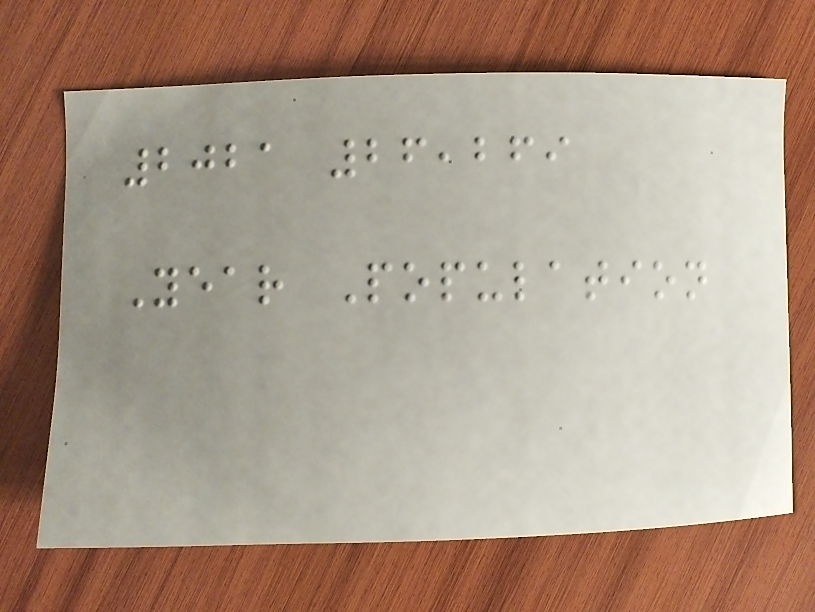2021 26,269
Year Population
